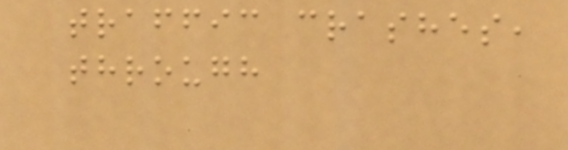traffic crashes,
through
